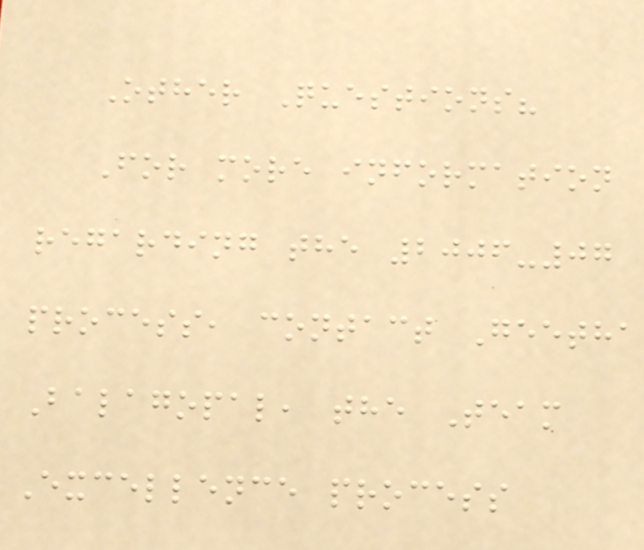Other Questions?
For more information
regarding the 2006-07
process, contact Geetha
Balagopal, the Team
Excellence process
